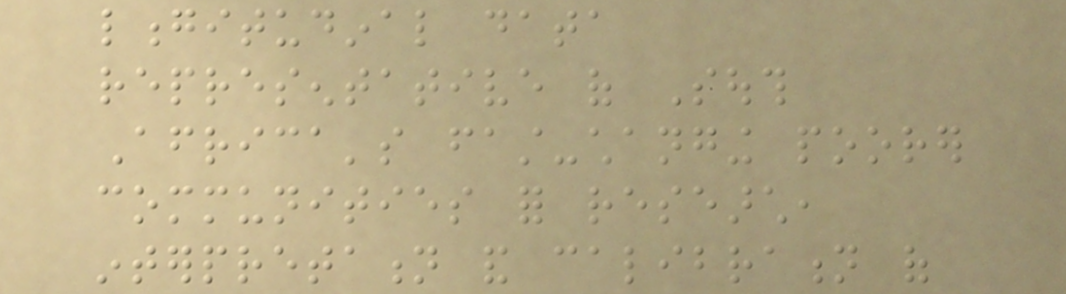longitudinal data
representative of South
Africa's fast-changing poorer
communities for research,
interpretation and calibration of
